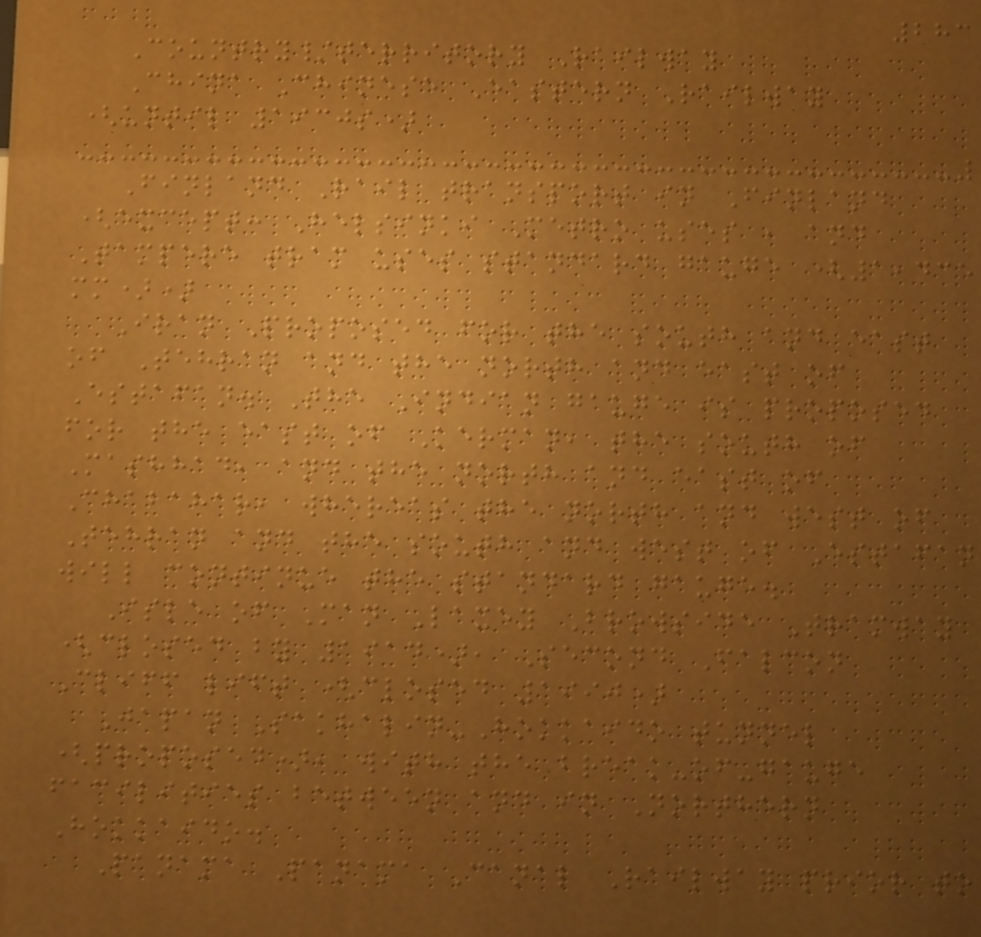283
Country/territory Railway
China Chinese Eastern Railway
(until 1930s)
Finland Rail transport in Finland
(except: Helsinki Metro uses , and
Tampere tram uses standard gauge (1,435
mm))
Iran Proposed for the south and east
of Tehran and the north and east of
Estafan. The Indian gauge is proposed
for the east of Kerman, the south of
Mashhad, and the north and east of
Chabahar, whereas the north and west of
Tehran and the south and west of Estafan
will continue the standard gauge.
Isle of Man Laxey Browside Tramway
(closed by 1914), Second Falcon
Cliff lift (closed 1990)
Japan Sakhalin-Hokkaido tunnel
(proposed), with the break-of-gauge
facilities between and in Northern
Hokkaido.
Panama Panama Canal Railway prior to
